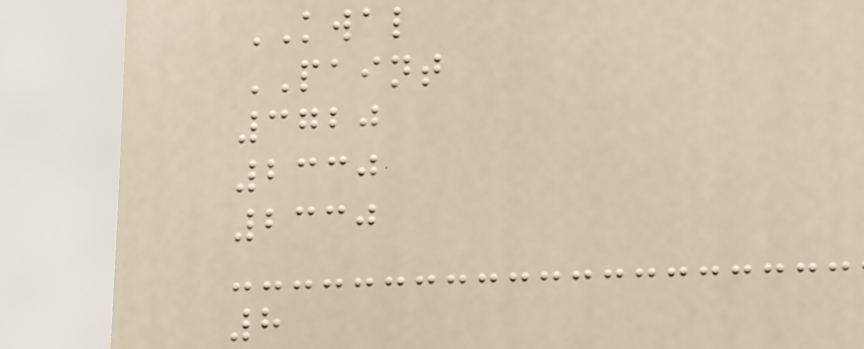KWAL
PAINT
3720
2330
2330
8
